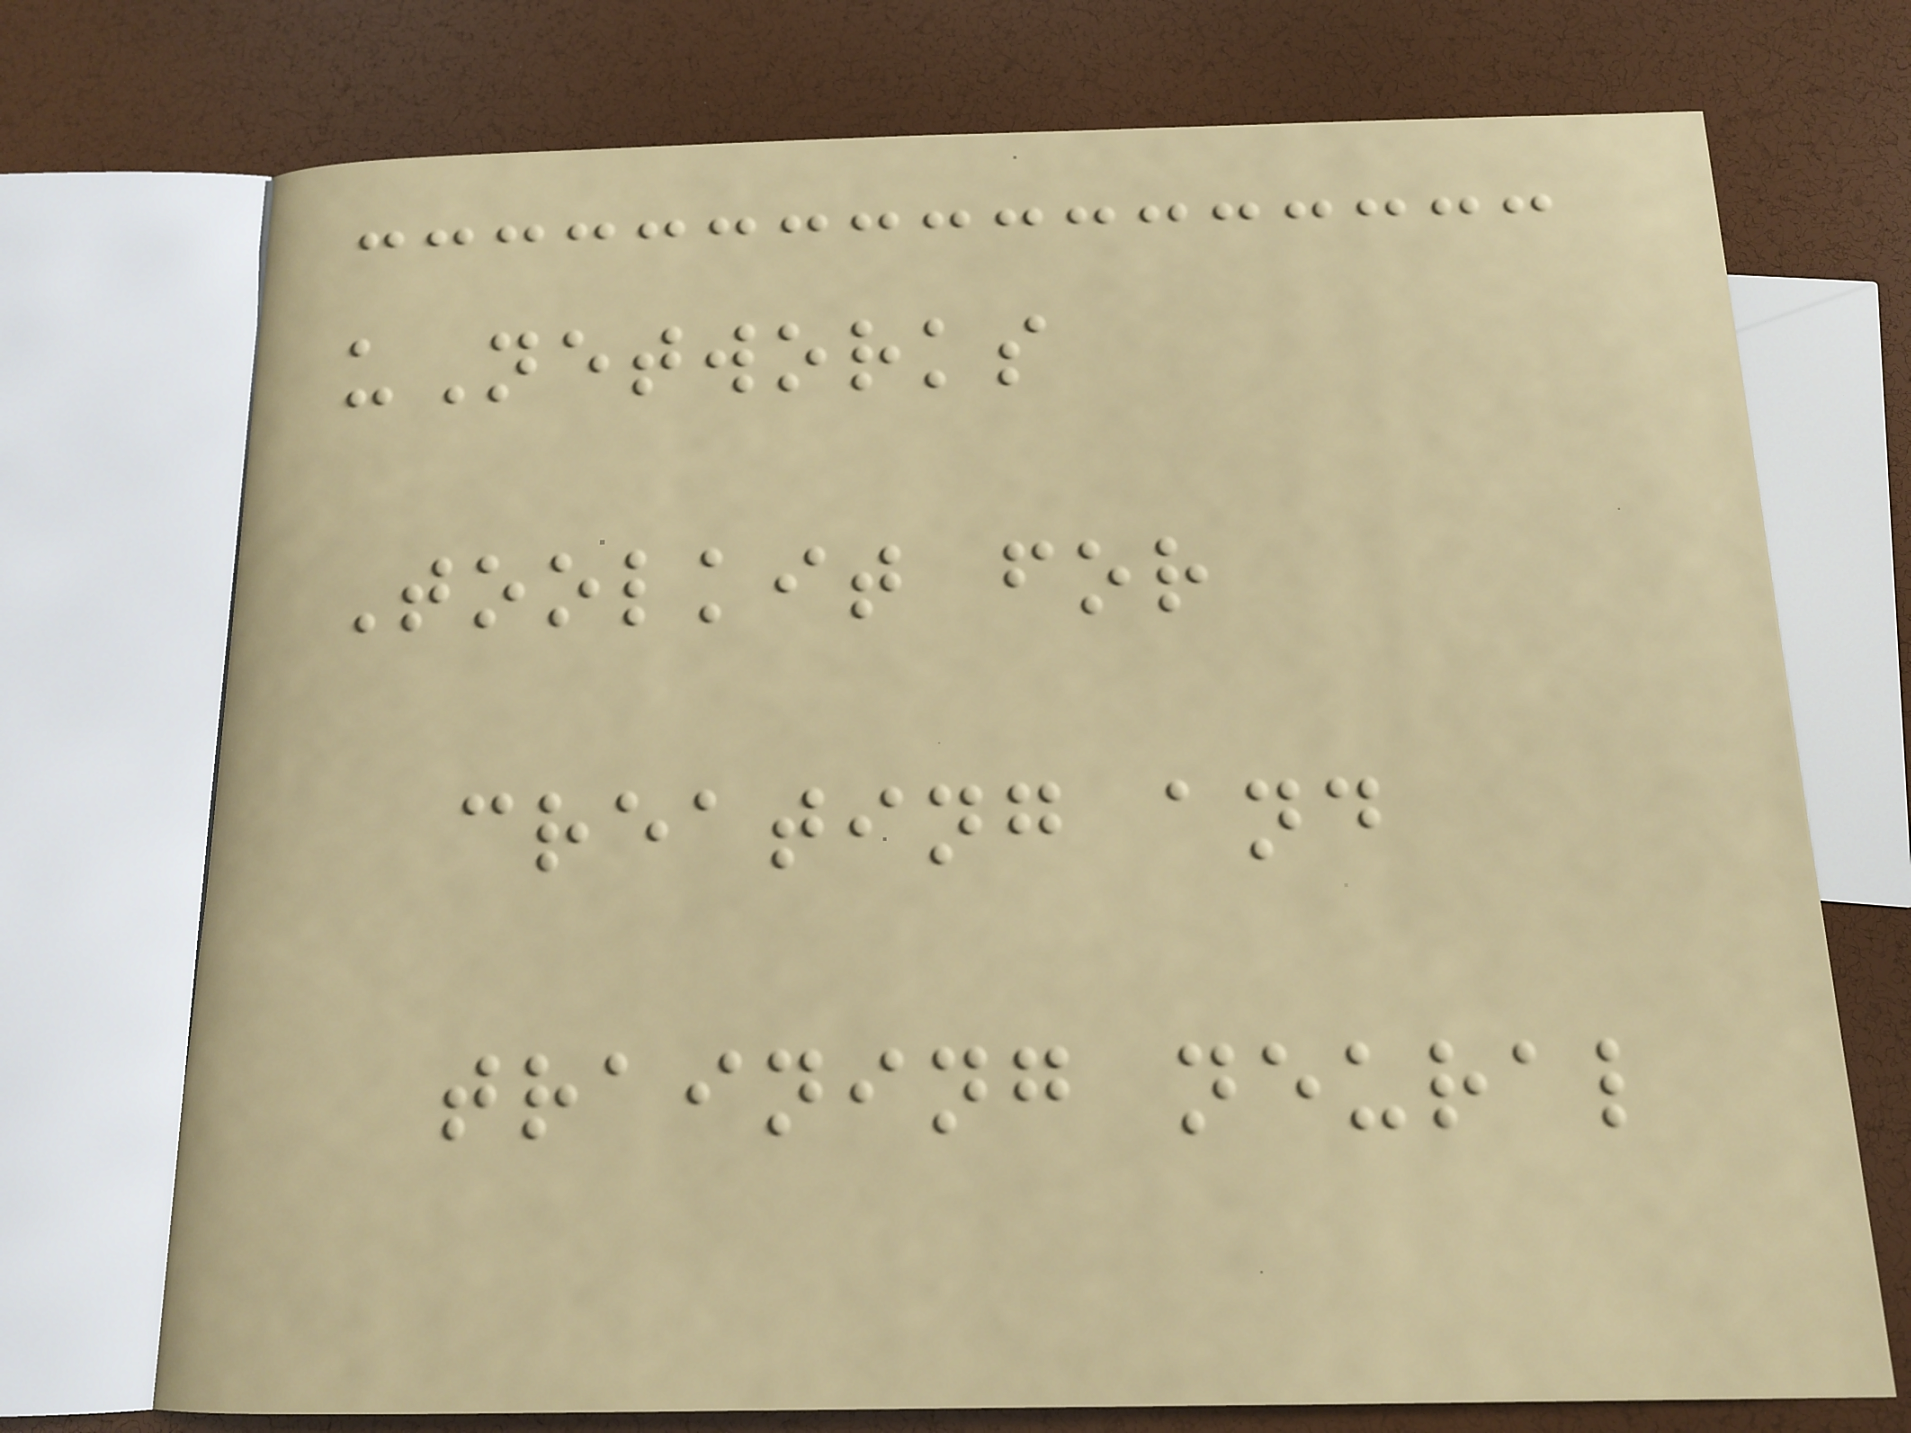uNetworks
Toolkit for
creating and
training neural
